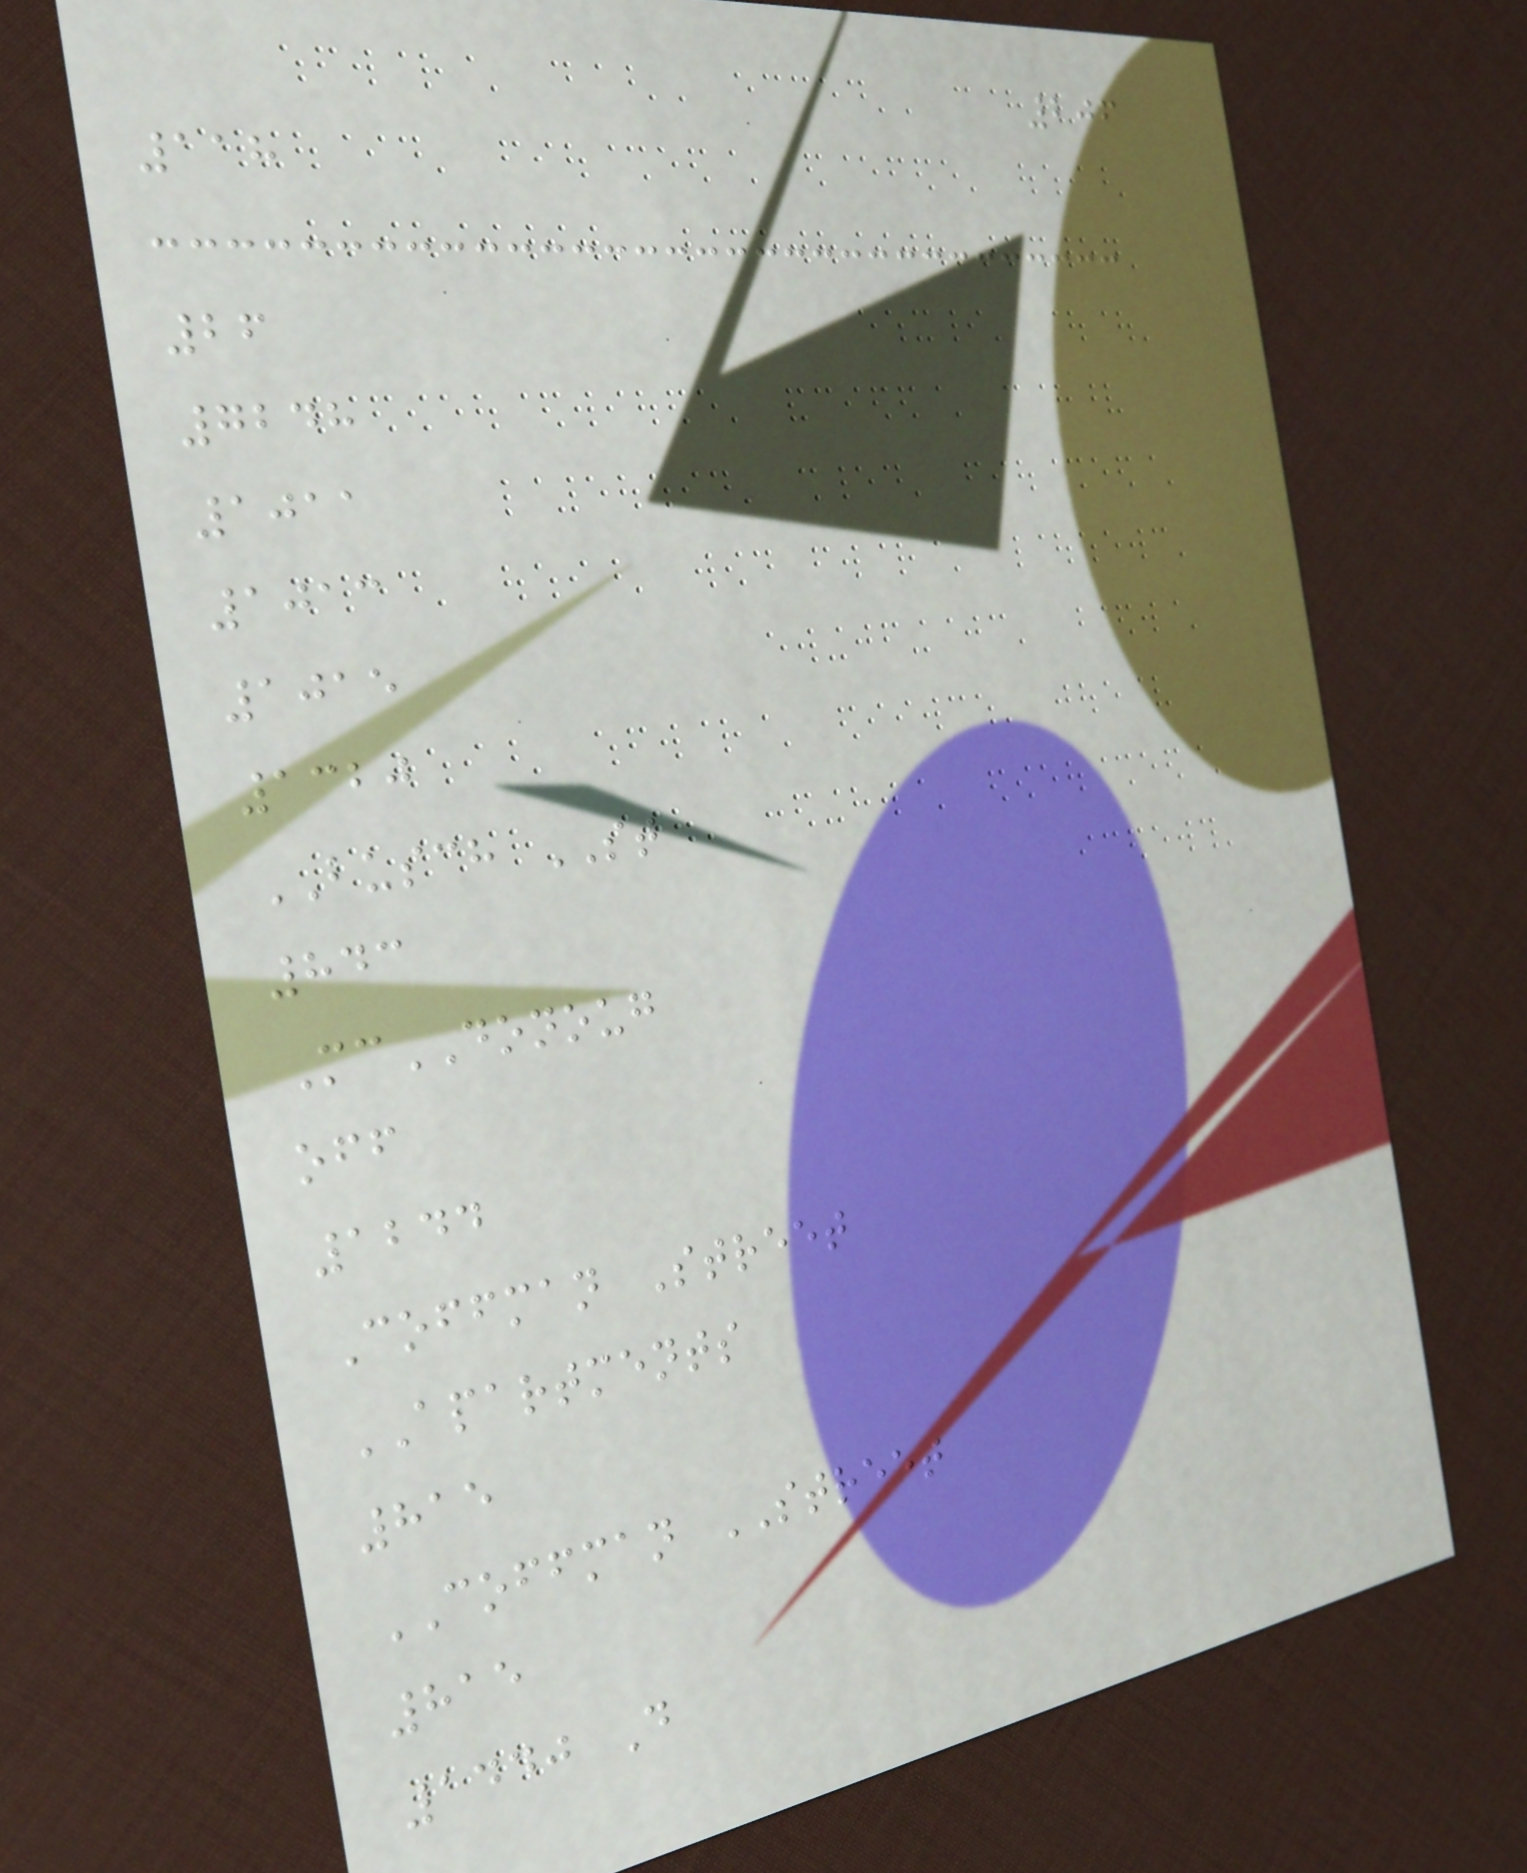206
118
26
7248
1011
1013
1015
1320
BUSCH ST
843
McDONOUG
off
1244
Coffman Street
APARTMENTS
815
COFFMAN STREET
815
1440 D
